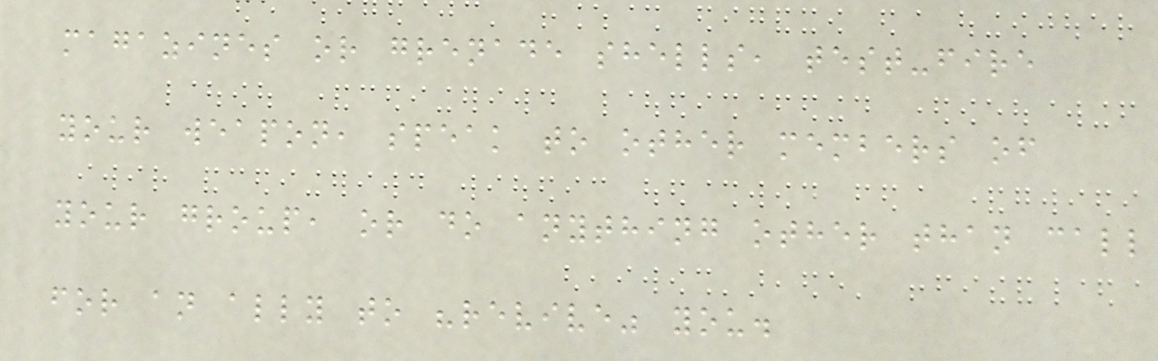magazines or grenade shells, test-fire
your weapon, speak to other members of
your group, or do anything other than call
for an ally to "revive" you.
